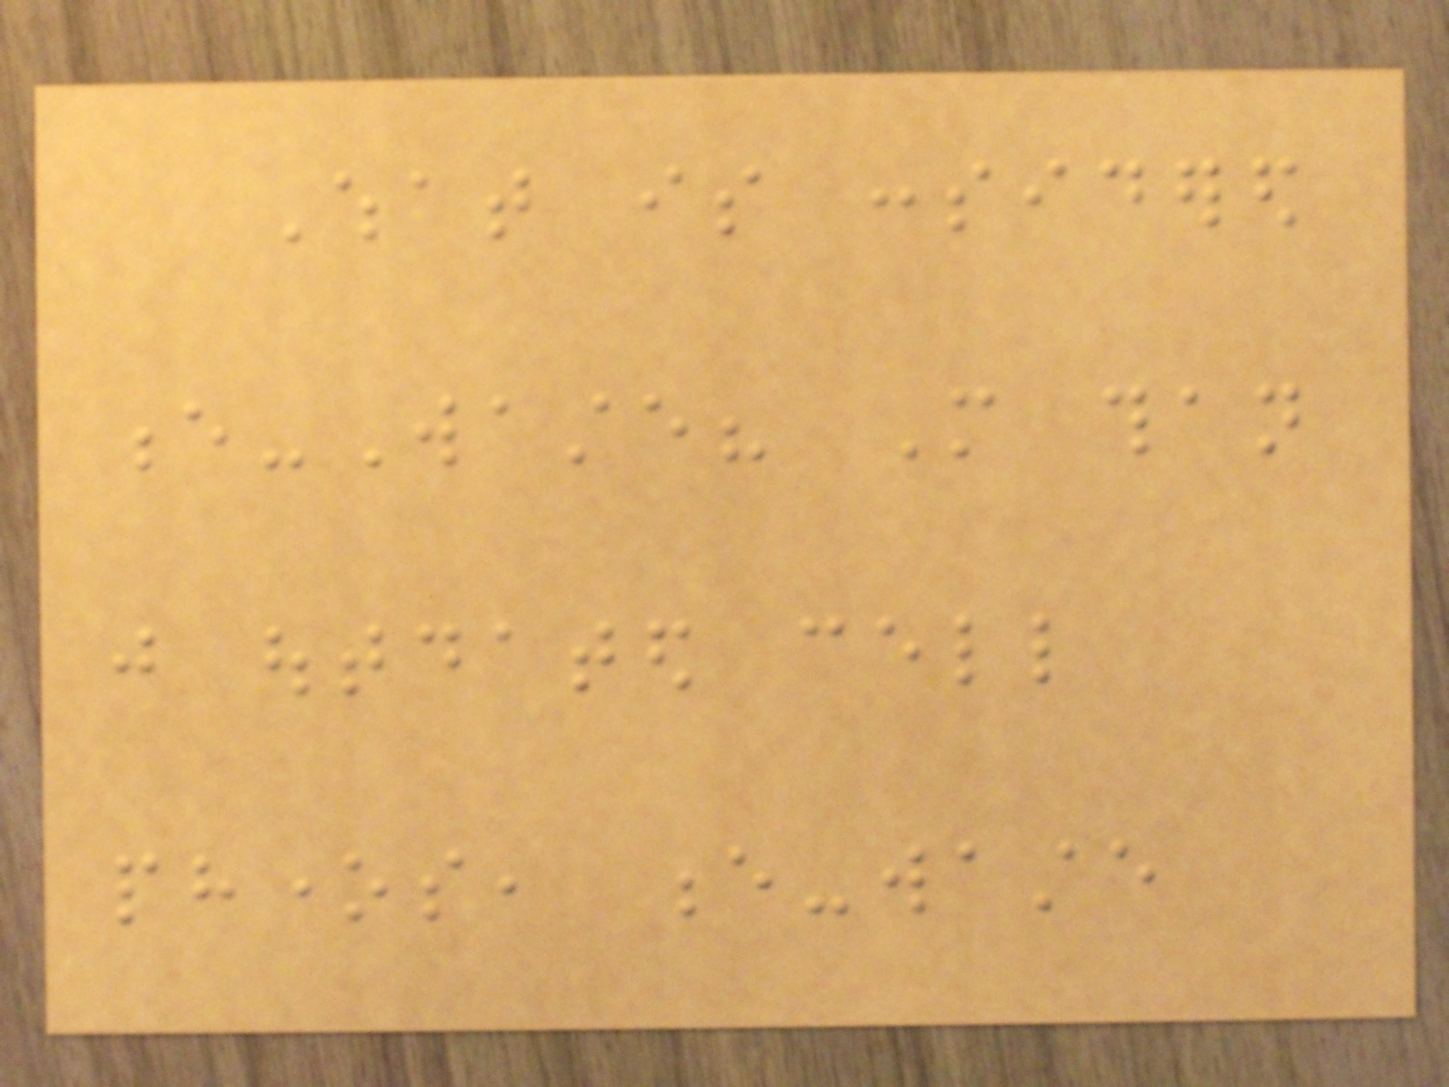What is considered
e-Waste? More than
just outdated cell
phones, e-waste
